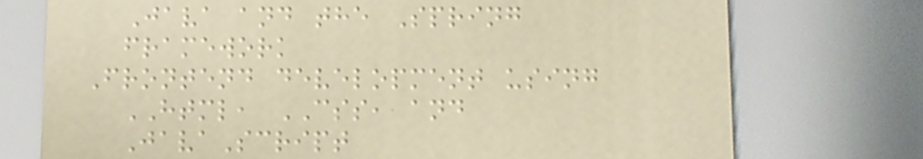Java and the Spring
framework
Frontend development using
HTML, CSS, and
JavaScript
